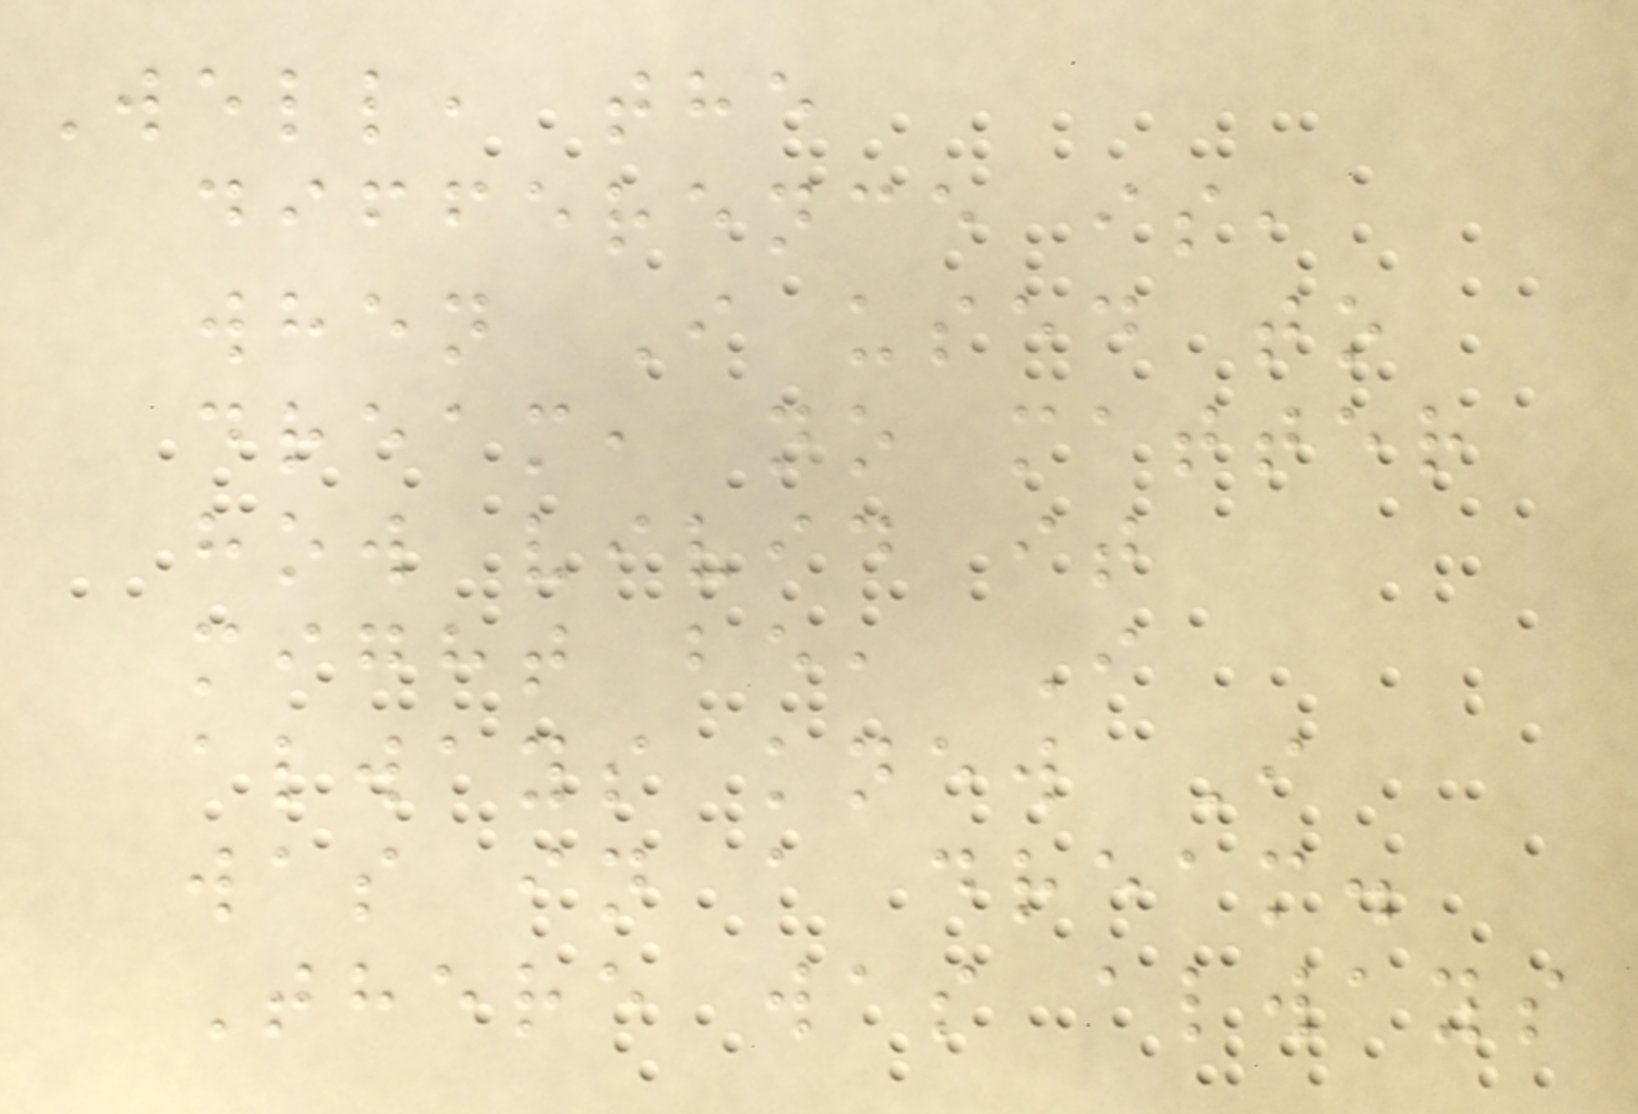Well, the
difference is,
when I used to
dream, no matter
how vivid it
might be, I
always knew I
was in a dream.
There was always
